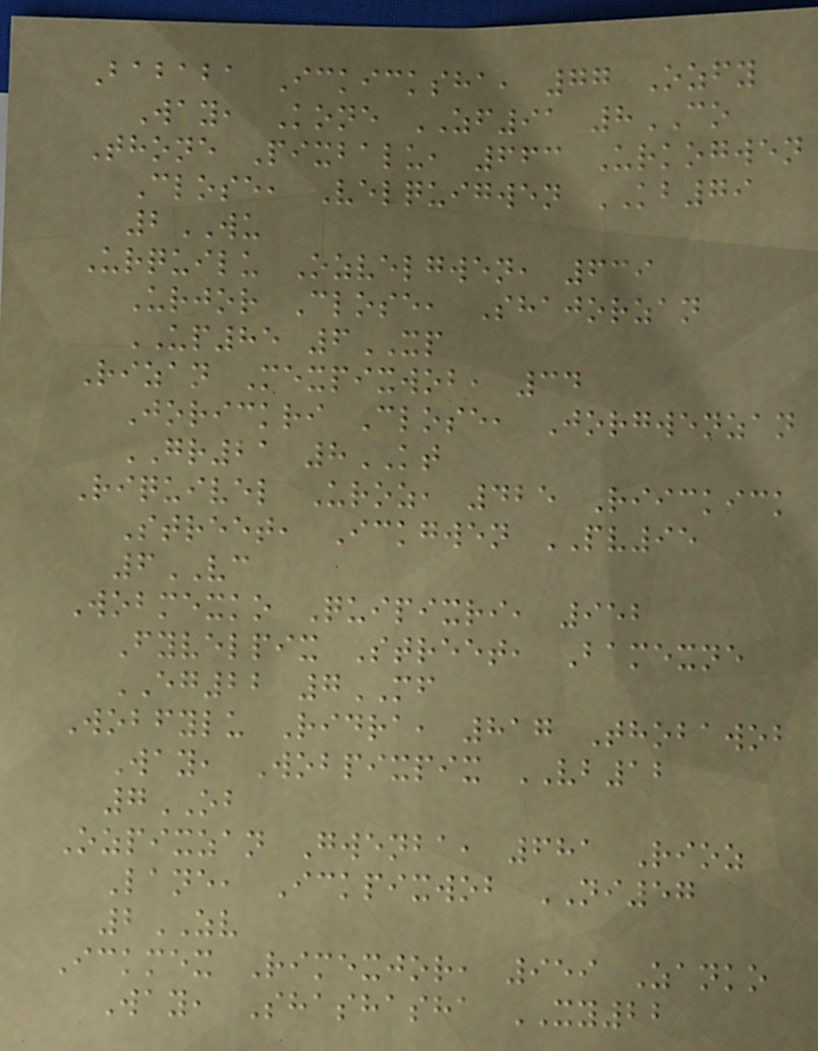Bababa Ickicksha, 77 Ozfy
Way, Kone ZF91 8CO
Thone Pixbalu, 663 Urkogwen
Close, Velquigwen KB79
2WU
Urquilu Ozvelgwen, 639
Urjor Close, Shajorzan
UP85 6XP
Rizan Mexpixwob, 34
Jorickri Close, Jorgwenzan
GR21 8KT
Riquivel Uroz, 425 Riickick
Street, Ickgwen PV95
6VC
Wobmexko Quipixri, 952
Fyvelpix Street, Bamexne
EG22 7MF
Wobfylu Ridra, 817 Thobawob
Way, Wobpixpix VB12
7OB
Ozpixzan Gwenba, 681 Rioz
Lane, Ickpixwob NI57
2ZV
Ickmex Rimexjor, 959 Zanko
Way, Shashasha XY22
